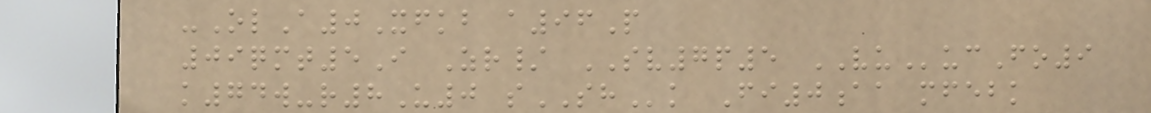-OlA0Xfkb a96P
09qmt5I Zr/ SV7p5 VUucFo9
k74w-r8U0 sSHk Fi0aa mfebk
